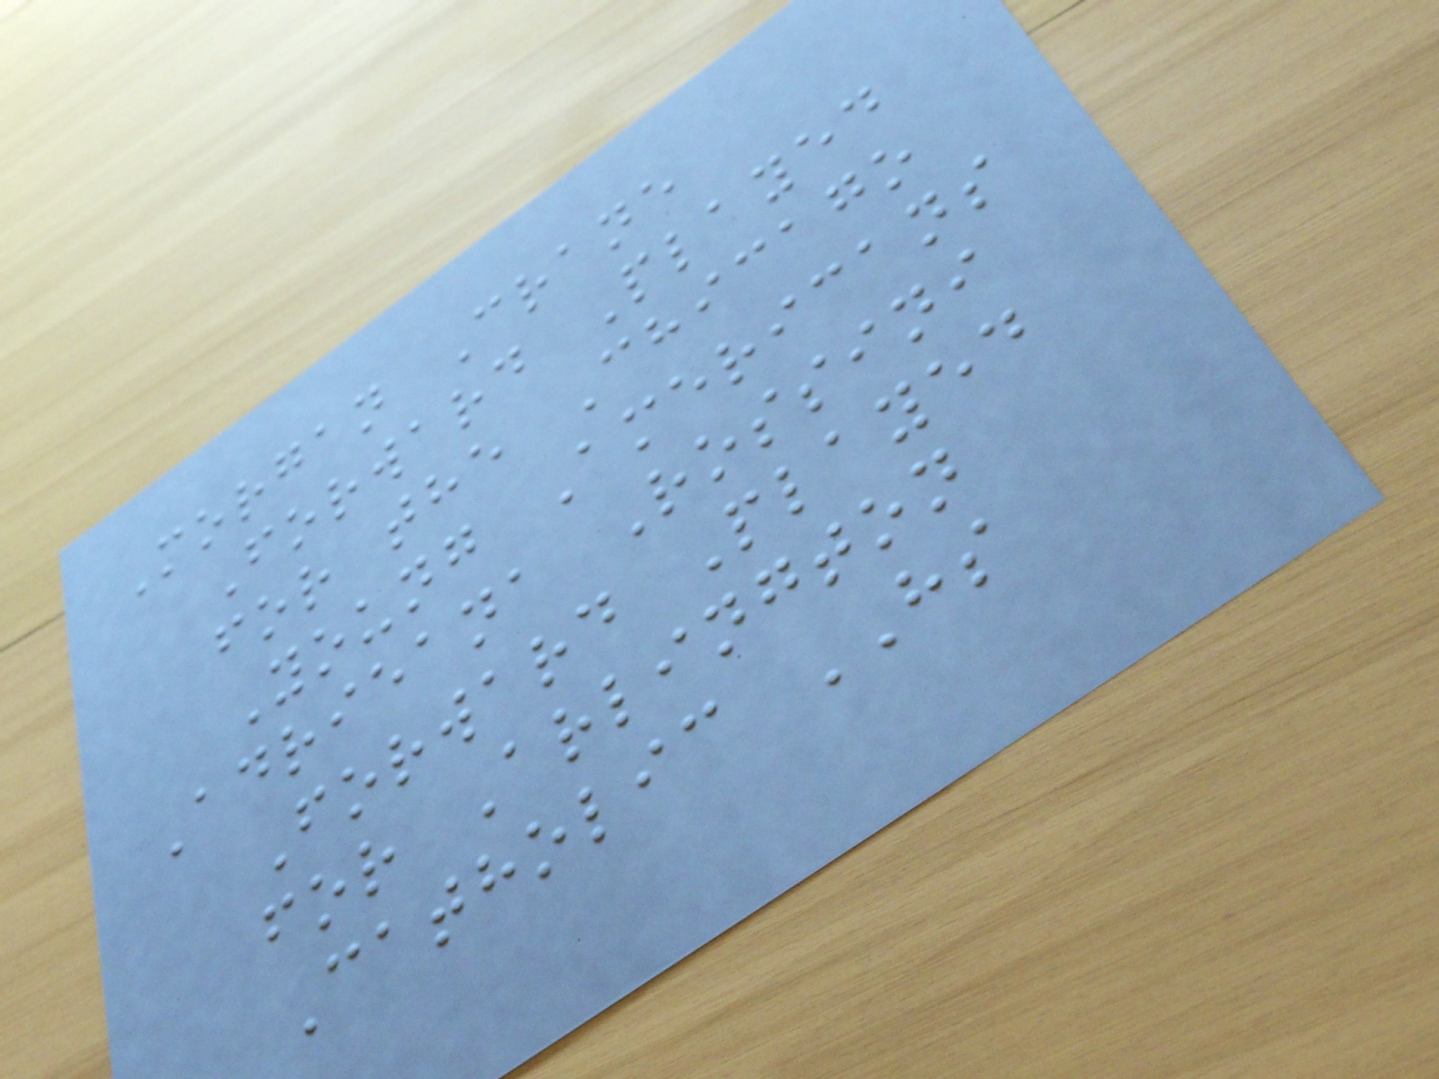Morgan Crane
Forward Played
for the Chicago
Young Americans
Adrieana Rossini
Forward Played
for Arlington
Catholic HS
